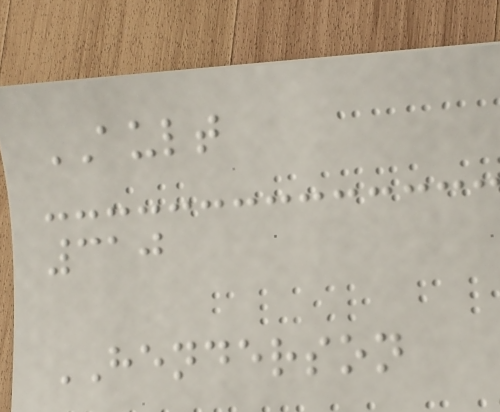AULT
310
HENDERSON
